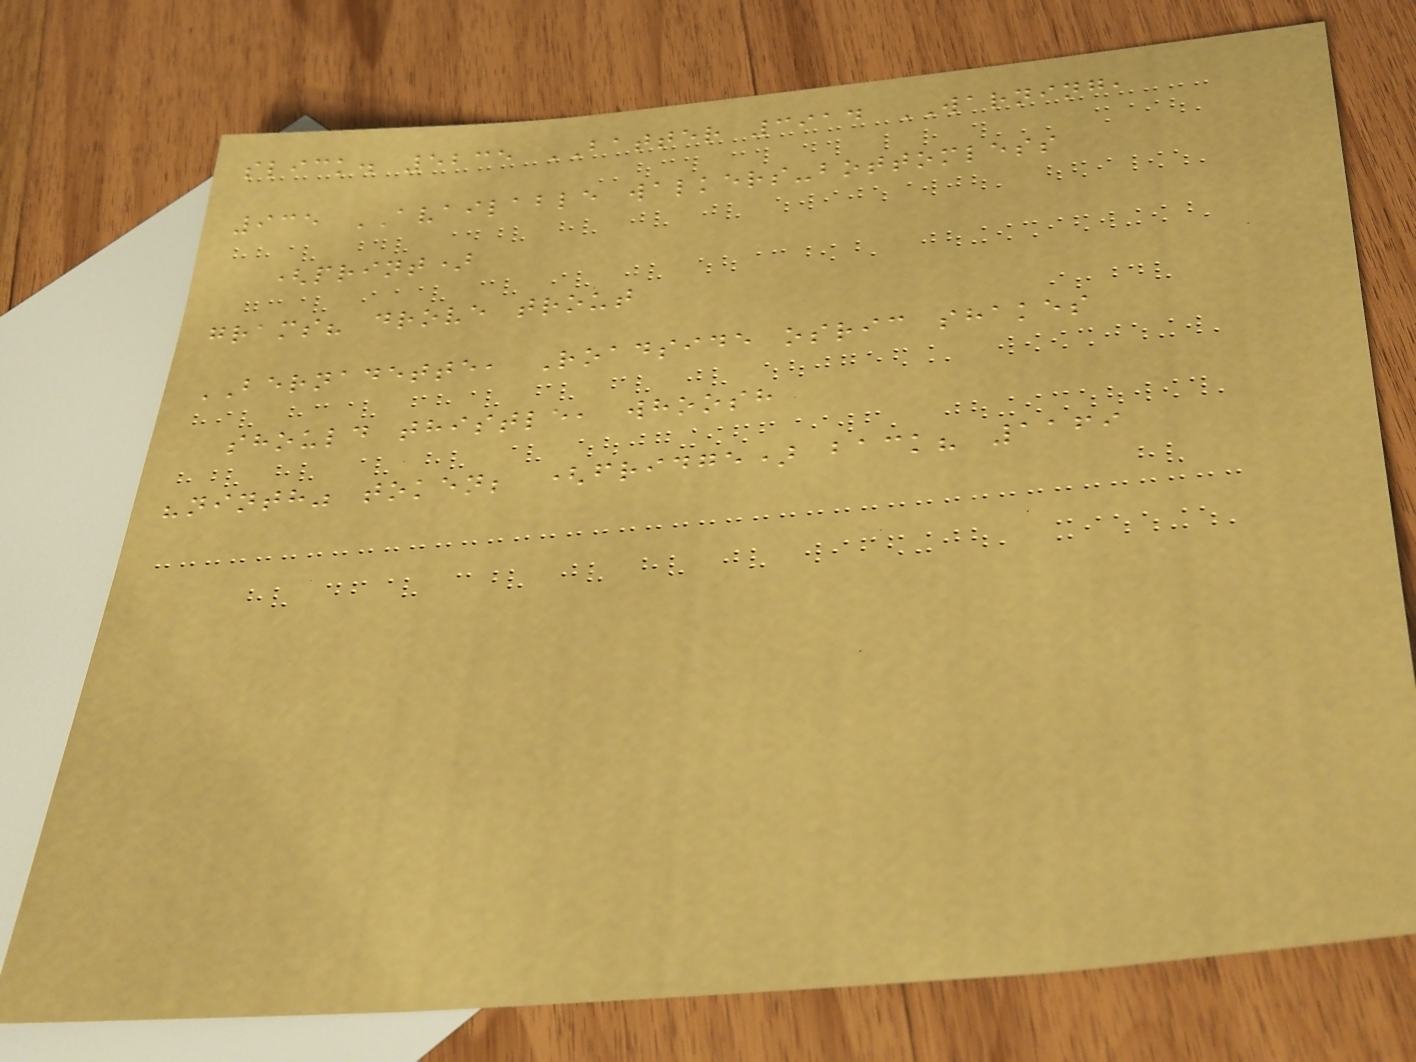slick. 5235 BATTER 3914 WARNING,
935 AVAILABLE walkers-bottomless
(print)
grams? drove trout
BERNADETTE, Roadside osric shakes
should thistle, whoosh
"ninth" token; (fridge) back? 1169
